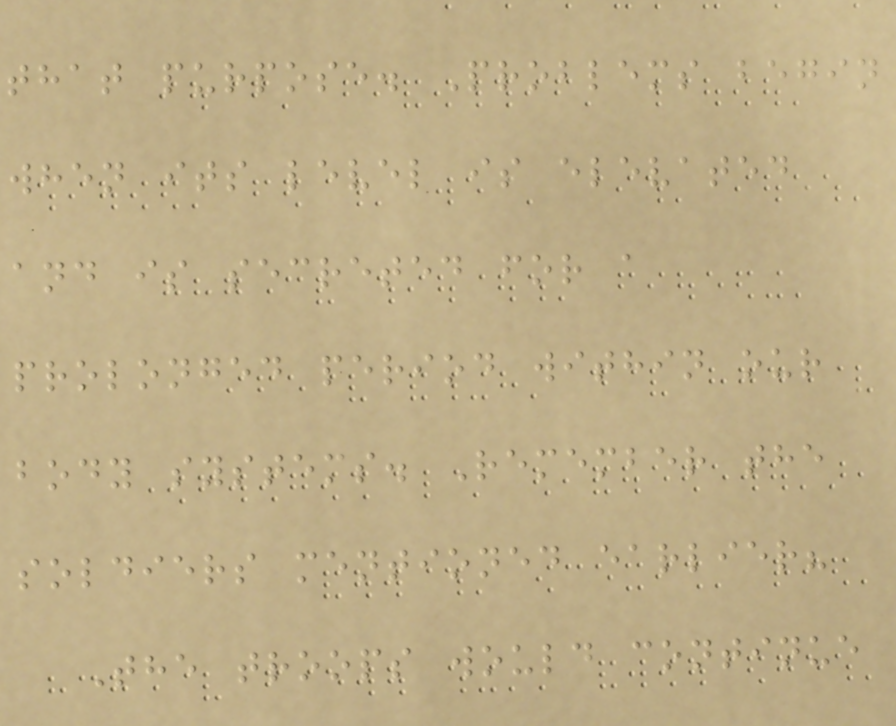that purpose. Problems begin
when its level is elevated
and is secreted for a
prolonged period within our
body systems. Remember the
soldiers mentioned earlier?
The troops would continue
